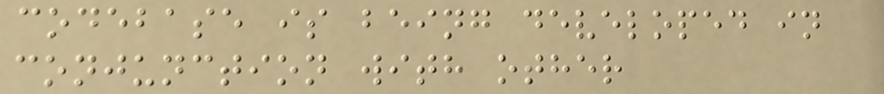codebase is being developed in
conjunction with other
